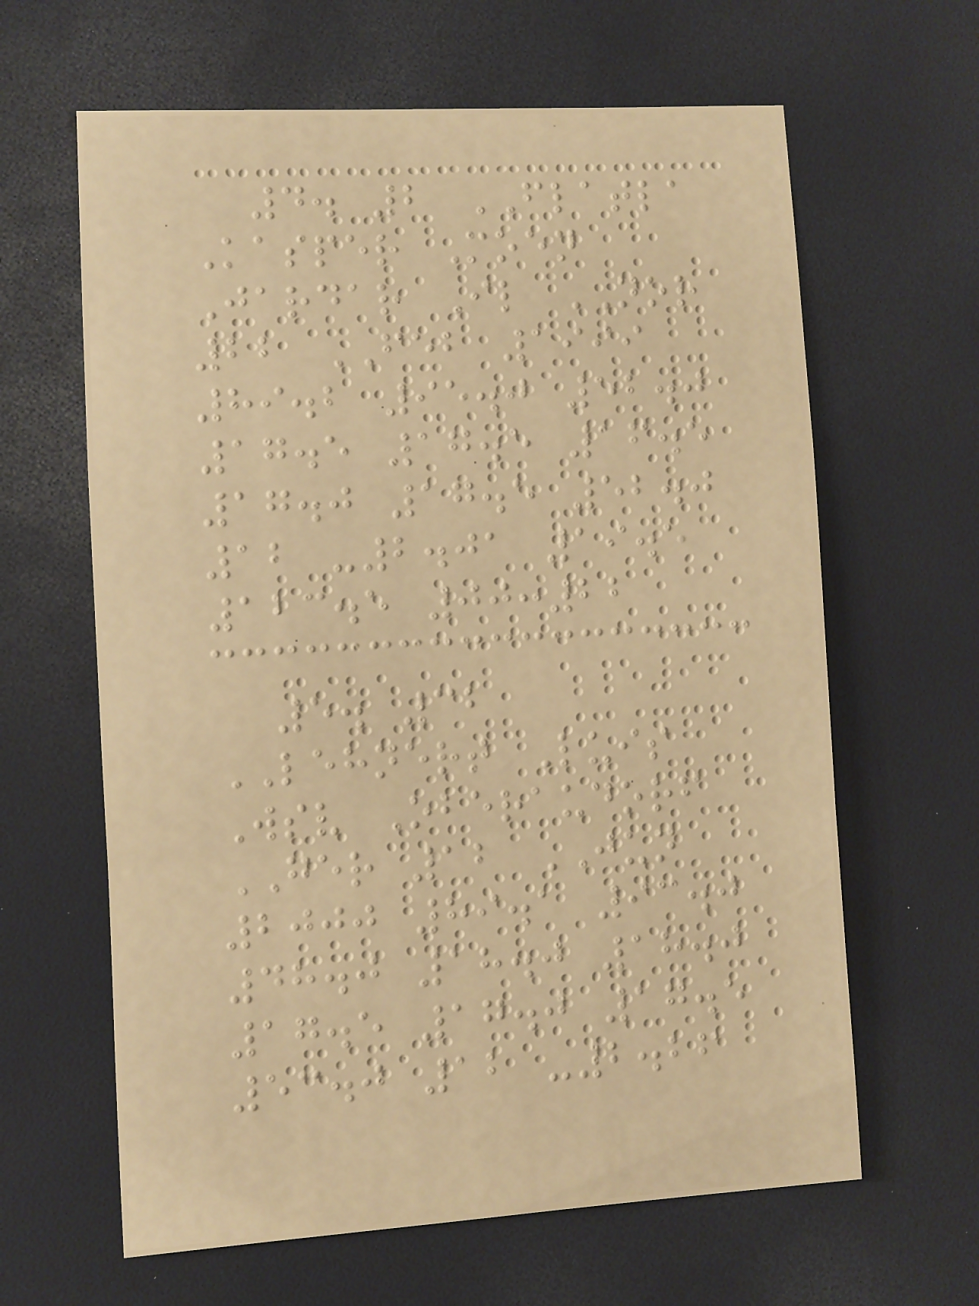4. 2 FLATLA
Kasper Moen
Jardar Il NOR
22 FEB 1999
89.2 95.0 52.0
17.5 17.5 16.5
17.0 17.5 52.0
12 -2.01 19.5
123.5 00:22
5. 32
LEHNERT Luis
Wsv Oberaudorf
GER 12 JUN
2000 89.1 93.0
48.0 18.0 18.0
17.5 17.0 17.5
53.0 12 -2.26
